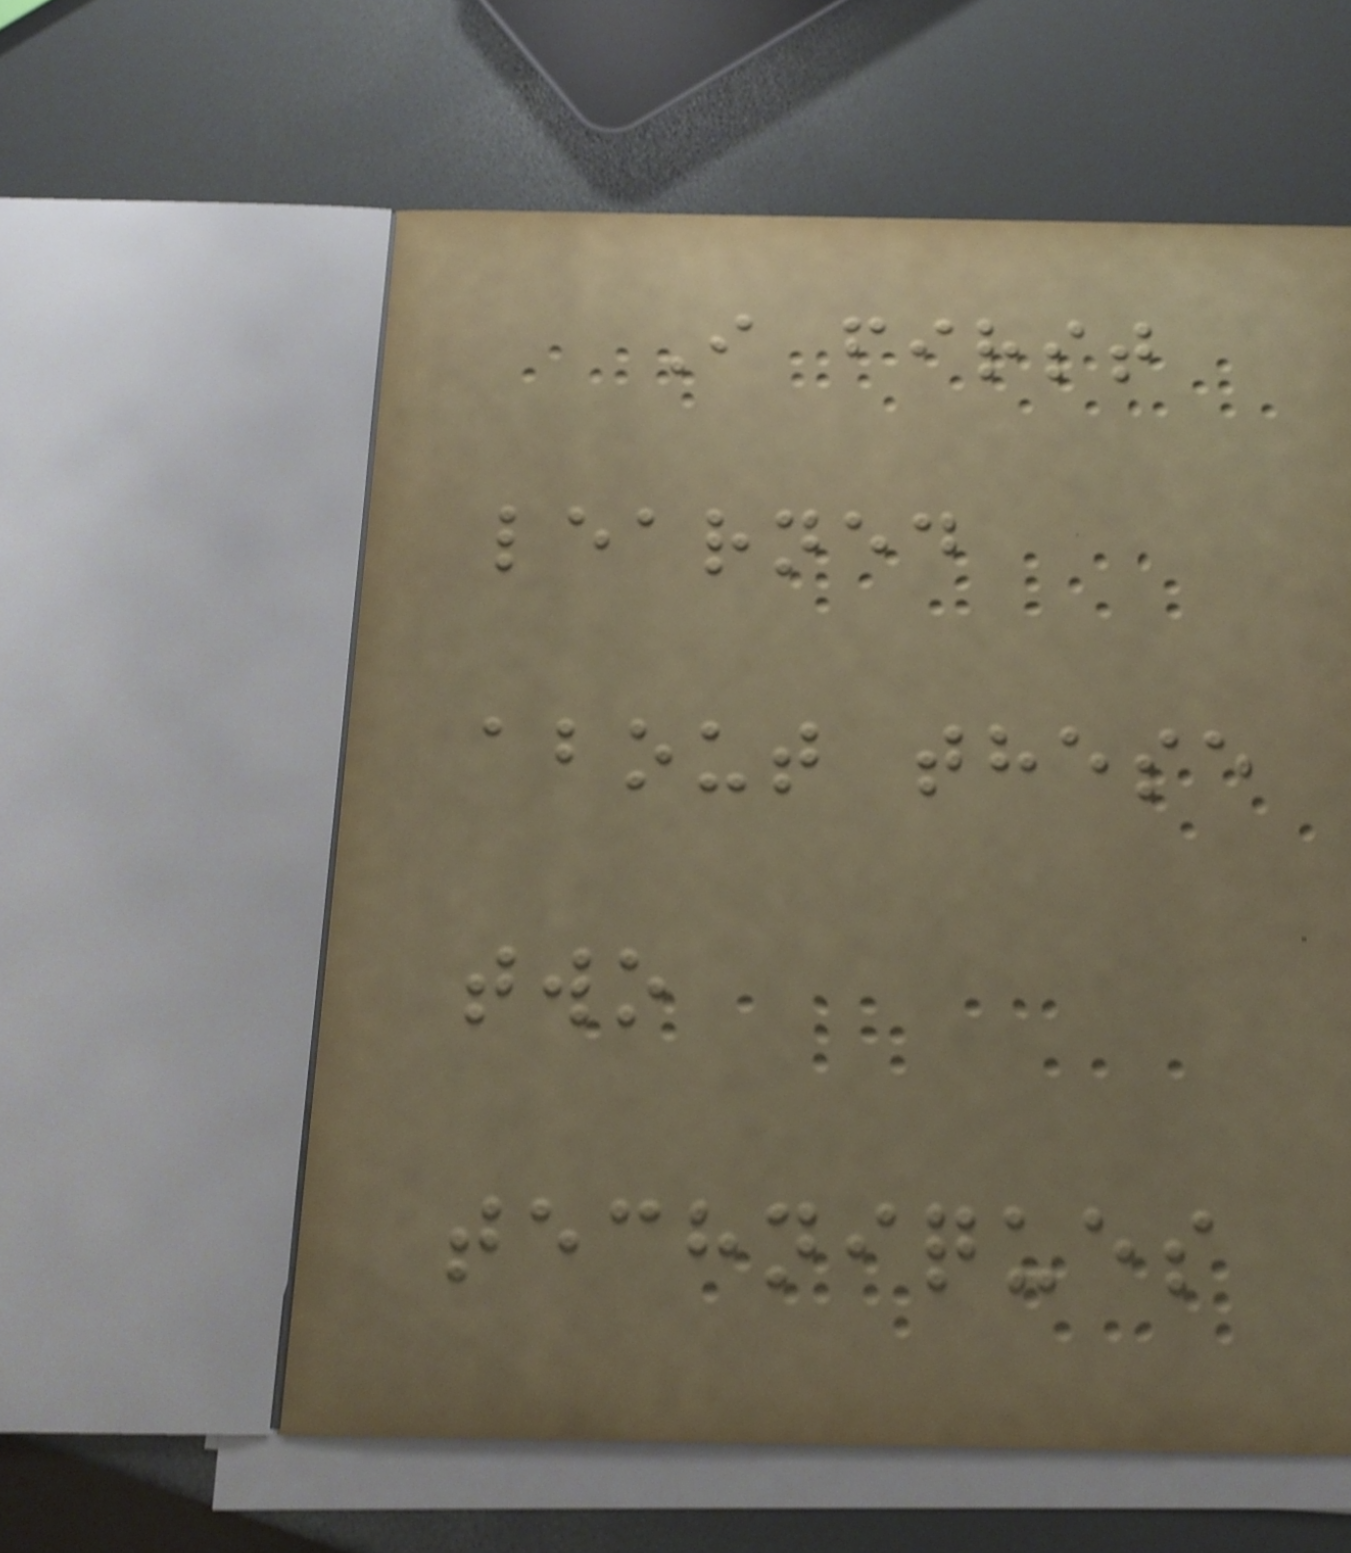I first
learned
about these
two
techniques
